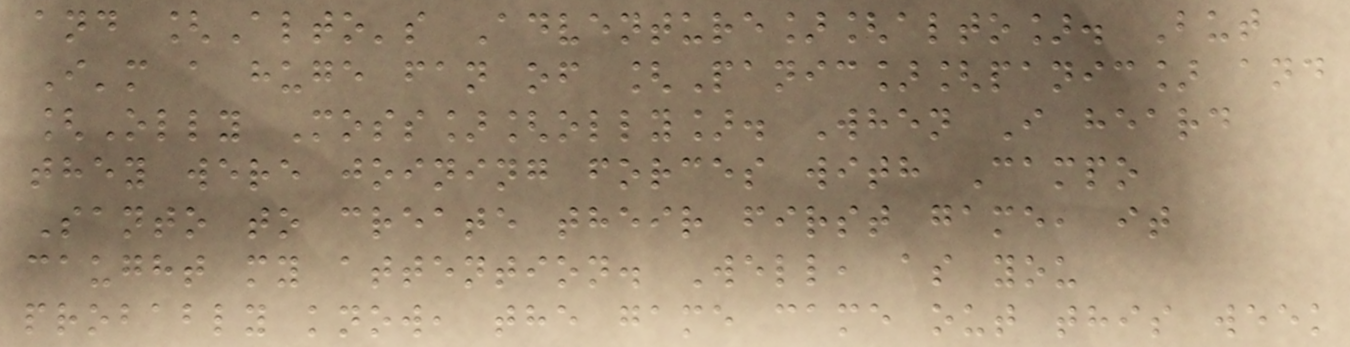and [Alto's Adventure][alto]. But
I'm a huge fan of [Panic][panic] and
[Olly Moss][olly]. When I heard
they were joining forces with Campo
Santo to create their first game, it
caught my attention. Well, as you
probably know, the game came out this week
